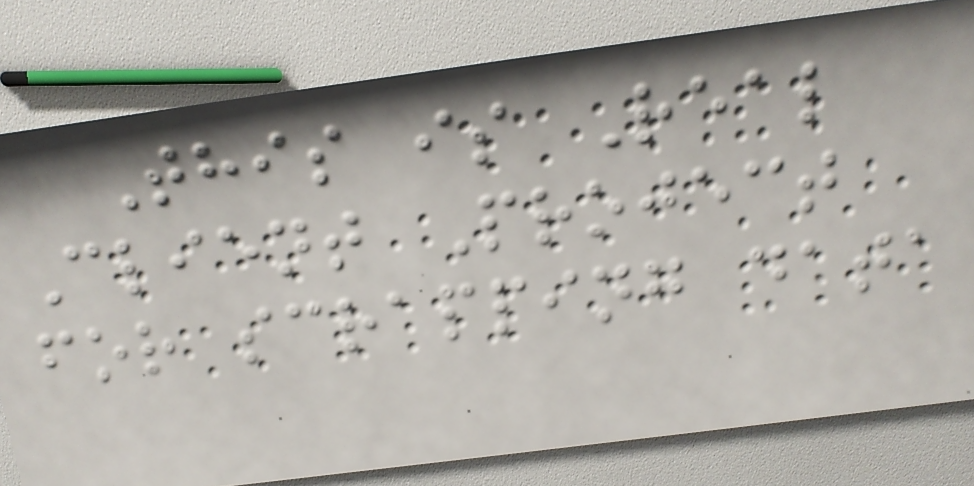This is Real
Client Project
for scrapping data
